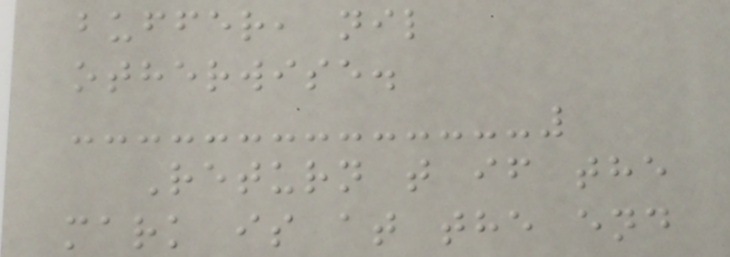buffer, nil
otherwise.
Return t if the
mark is at the end
